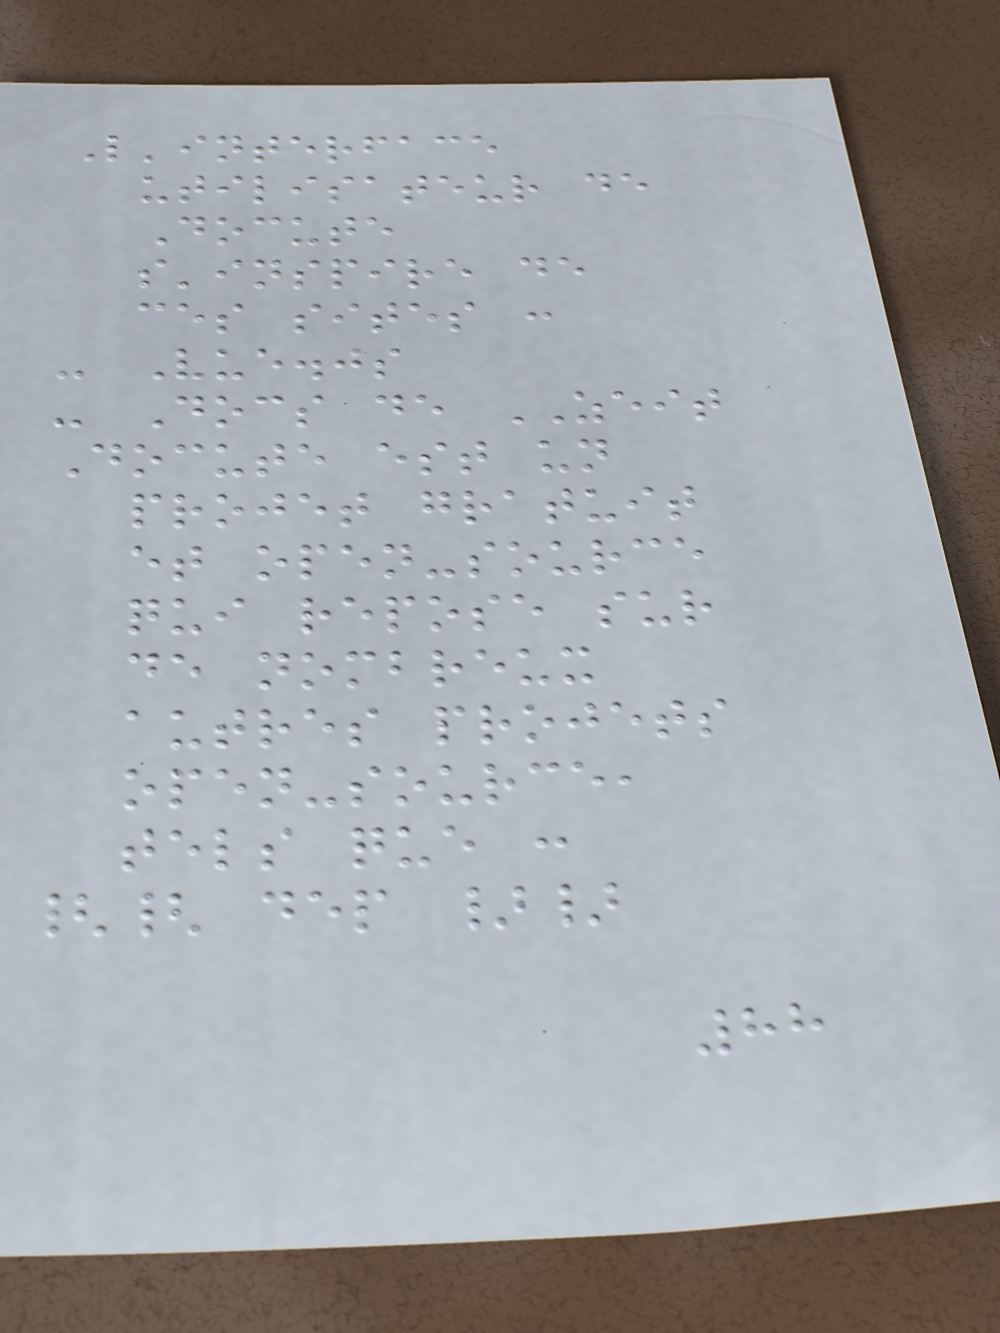L'interface
utilisateur de
Docute
s'inspire de
ces sites :
- Vue.js
- Docs de ZEIT
Docute est un
projet gratuit
et open-source
qui repose sur
de nombreux
autres projets
open-source,
tels que :
{{ dep }}
88
